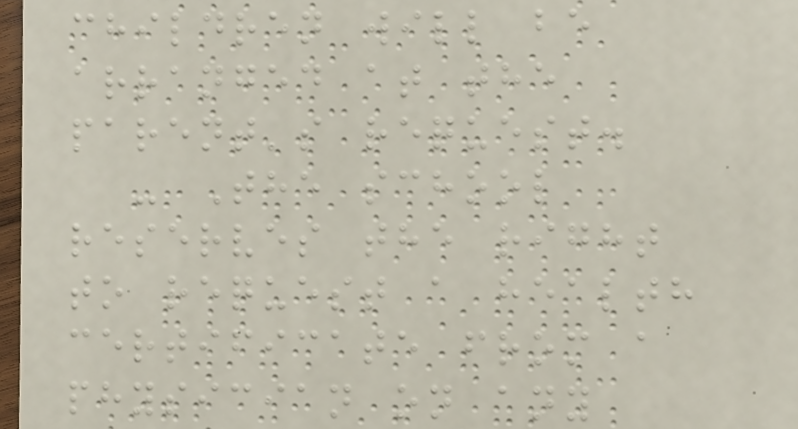children will be
arranged at the
parent's request.
- The school
reserves the right
to request a health
certificate from a
physician on any
